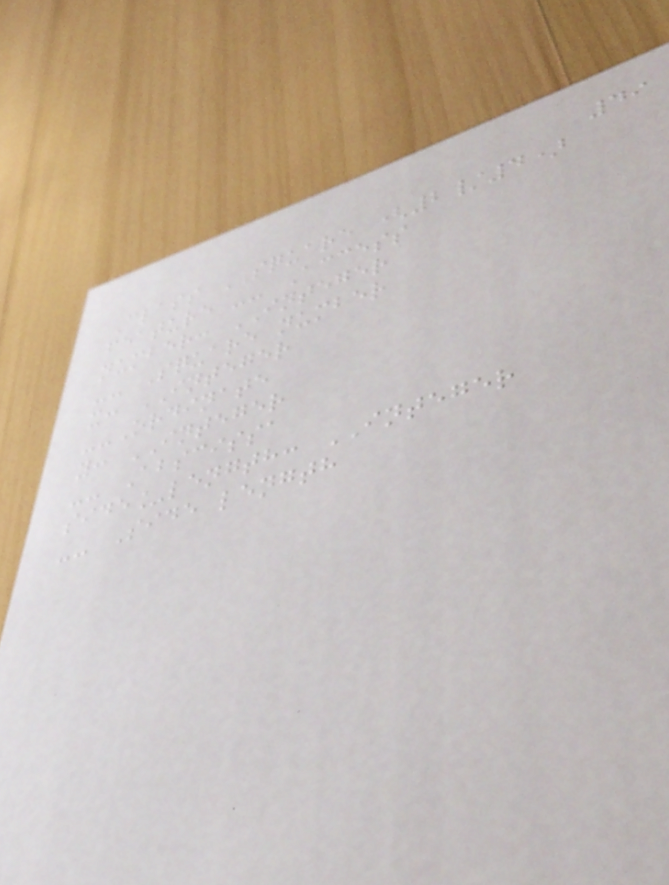49
Class SQUARE (2/4)
feature -- Access
number: INTEGER
-- Square number
x: INTEGER
--Ordinate
y: INTEGER
-- Abscissa
side_length: INTEGER
-- Side length
